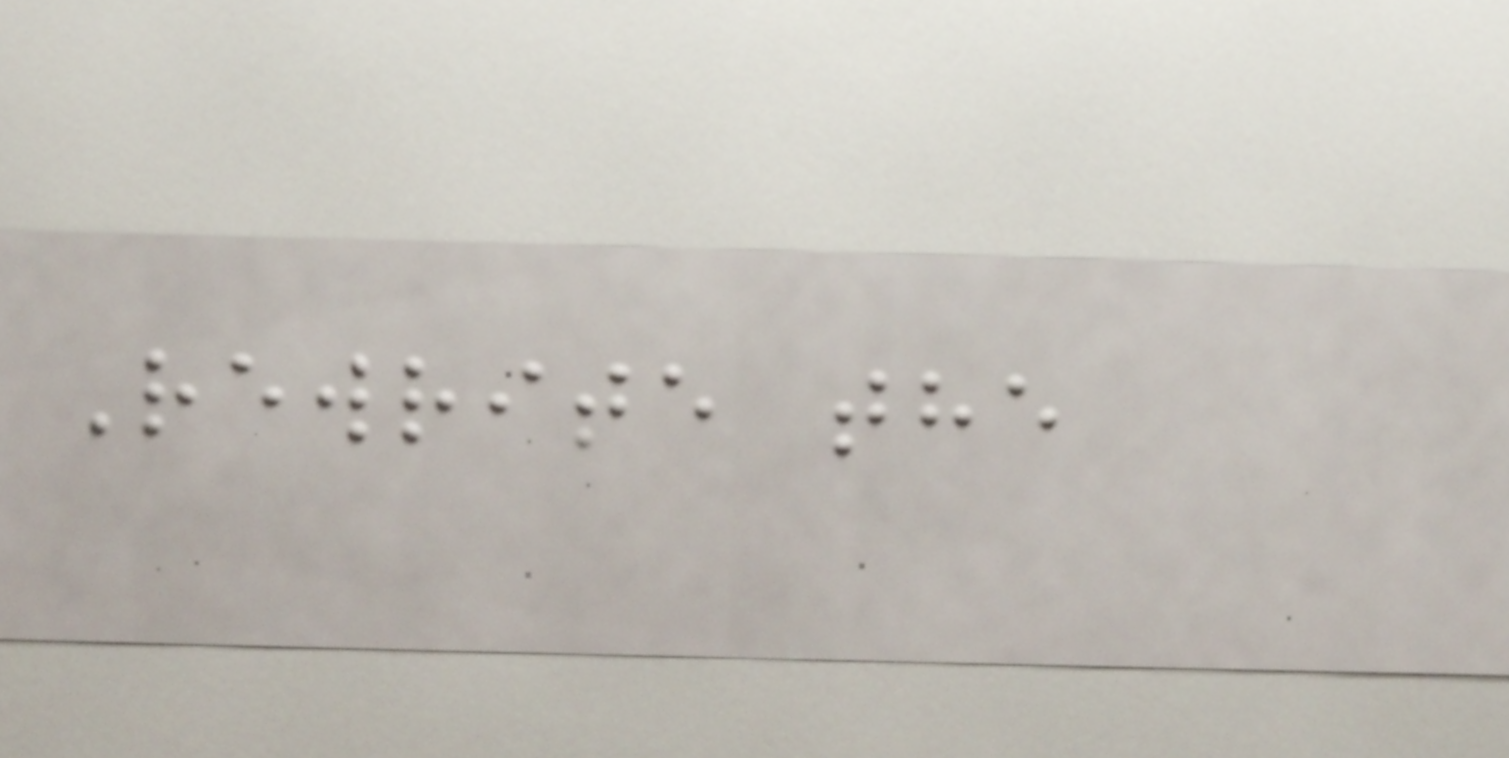Rewrite the
